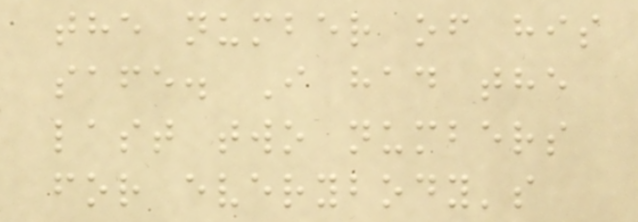the number of his
safe. I had the
last two numbers
for everybody's
